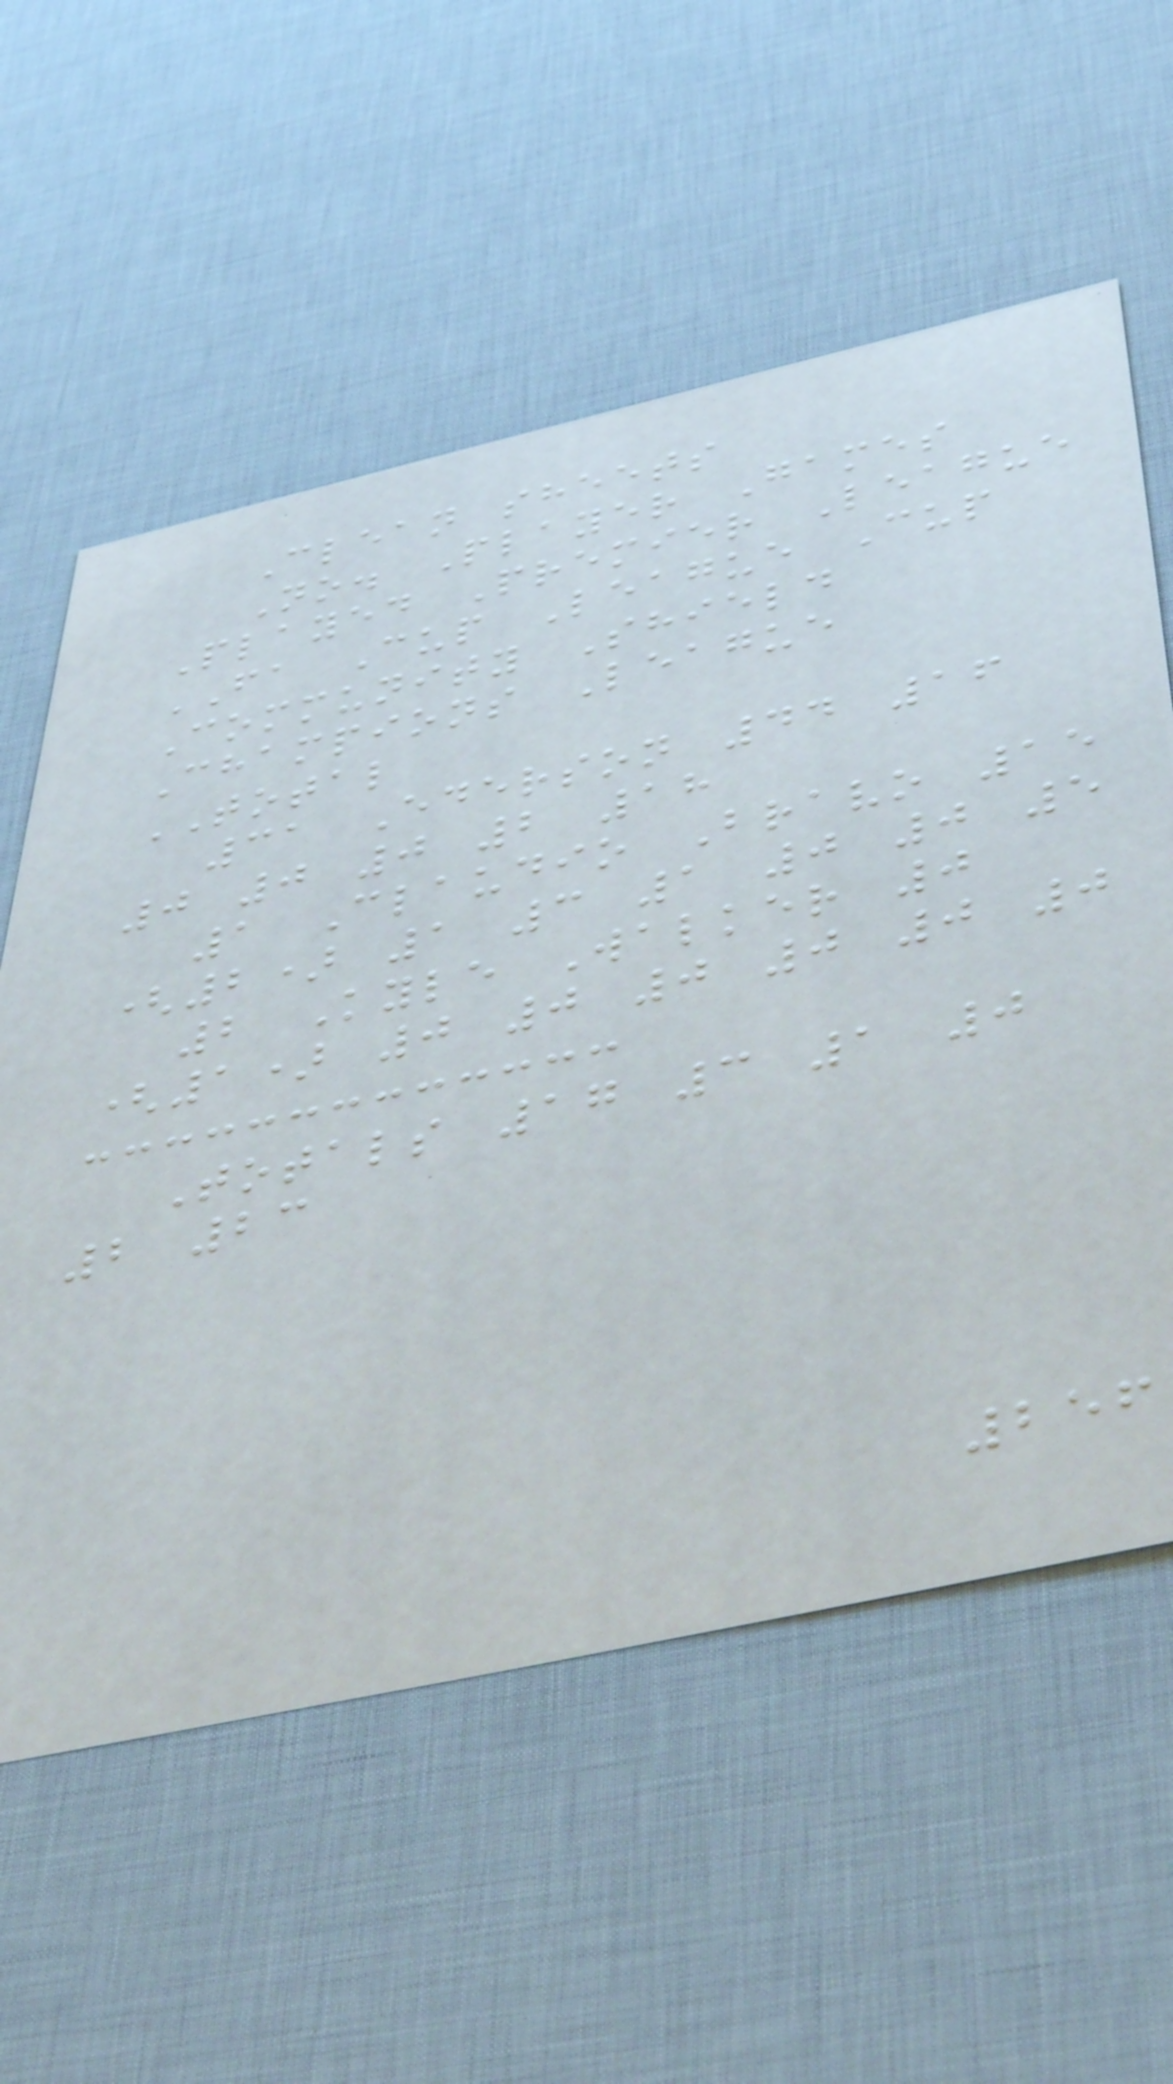Clean sheets
No. Player Games
Played Premier League
FA Cup League Cup
Community Shield
Champions League
TOTAL
31 Ederson 44 16
0 0 0 2 18
1 Claudio Bravo 15
(2) 1 3 1 0 0 5
2 Kyle Walker 0
(1) 0 0 0 0 0 0
Totals 17 3 1 0
2 23
256
